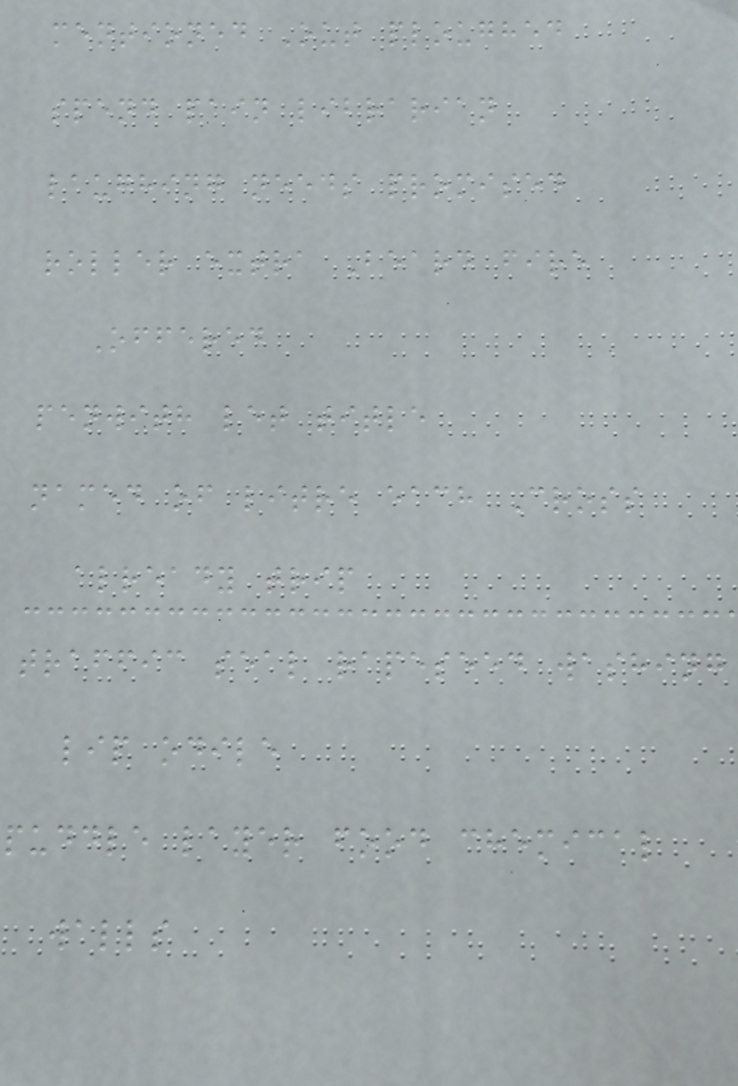mentioned Out ploughed
spend pain librarian
laughing needs promised
roller extra Beard fire
Offered
penwith let title
named of litre each Cross
already trip
traffic seal rapeseed washing
lip odile
puddle layer food chemical
walls
